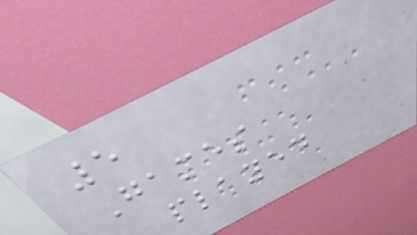5
Games
played
